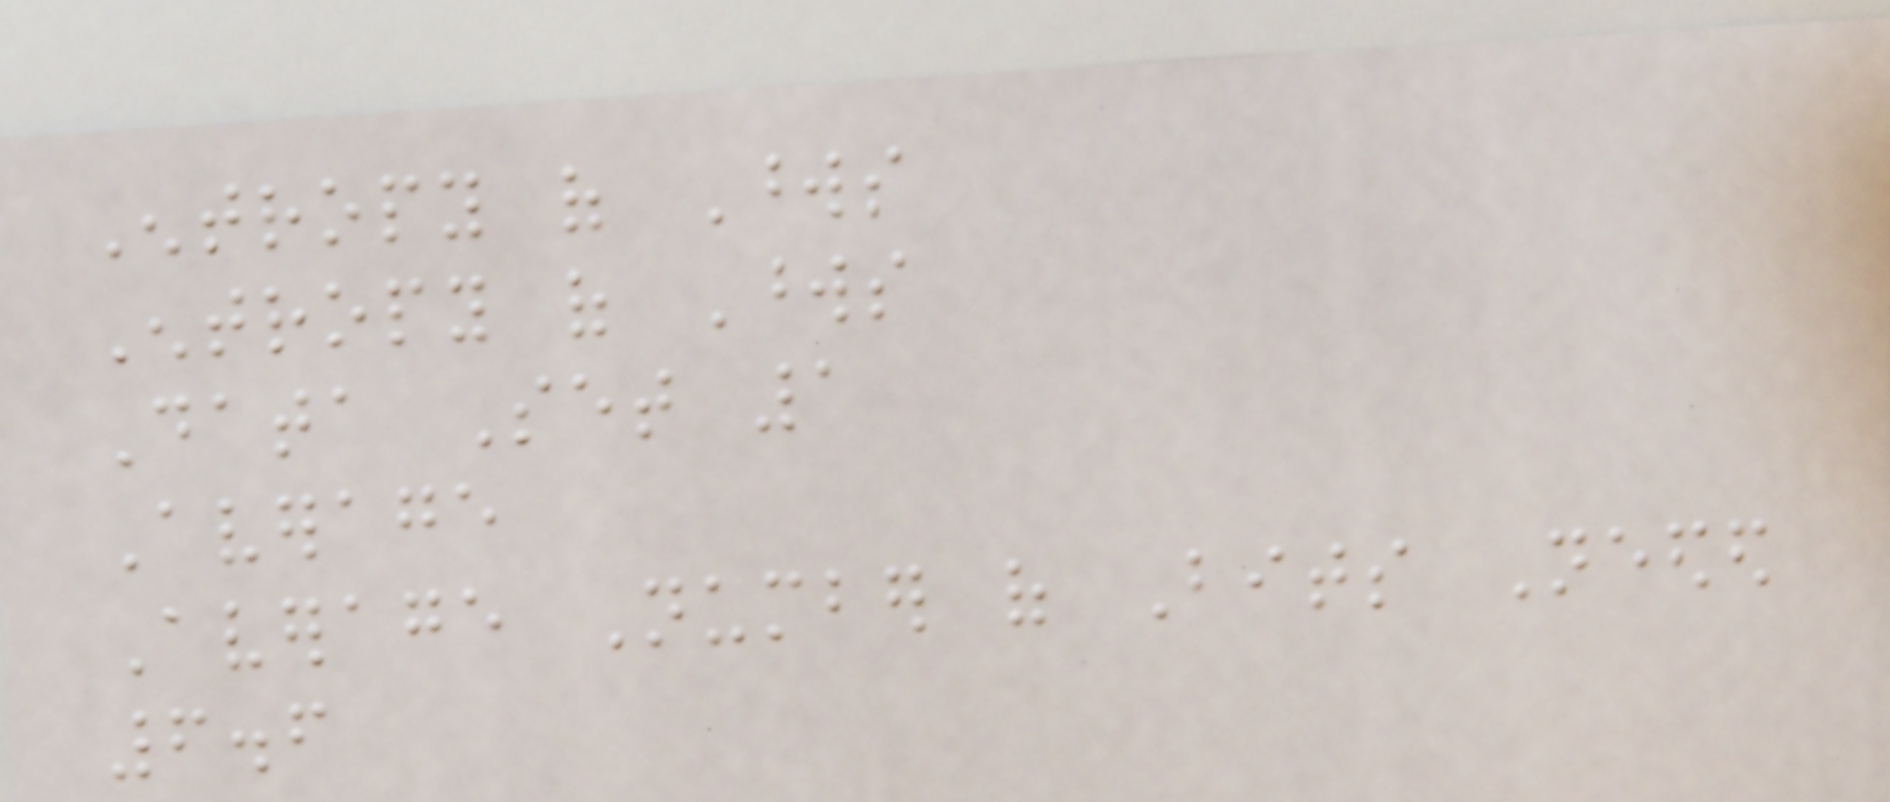Entropy of Words
Entropy of Words
Data Set 1
Average
Average Number of Bits Needed
6.6
